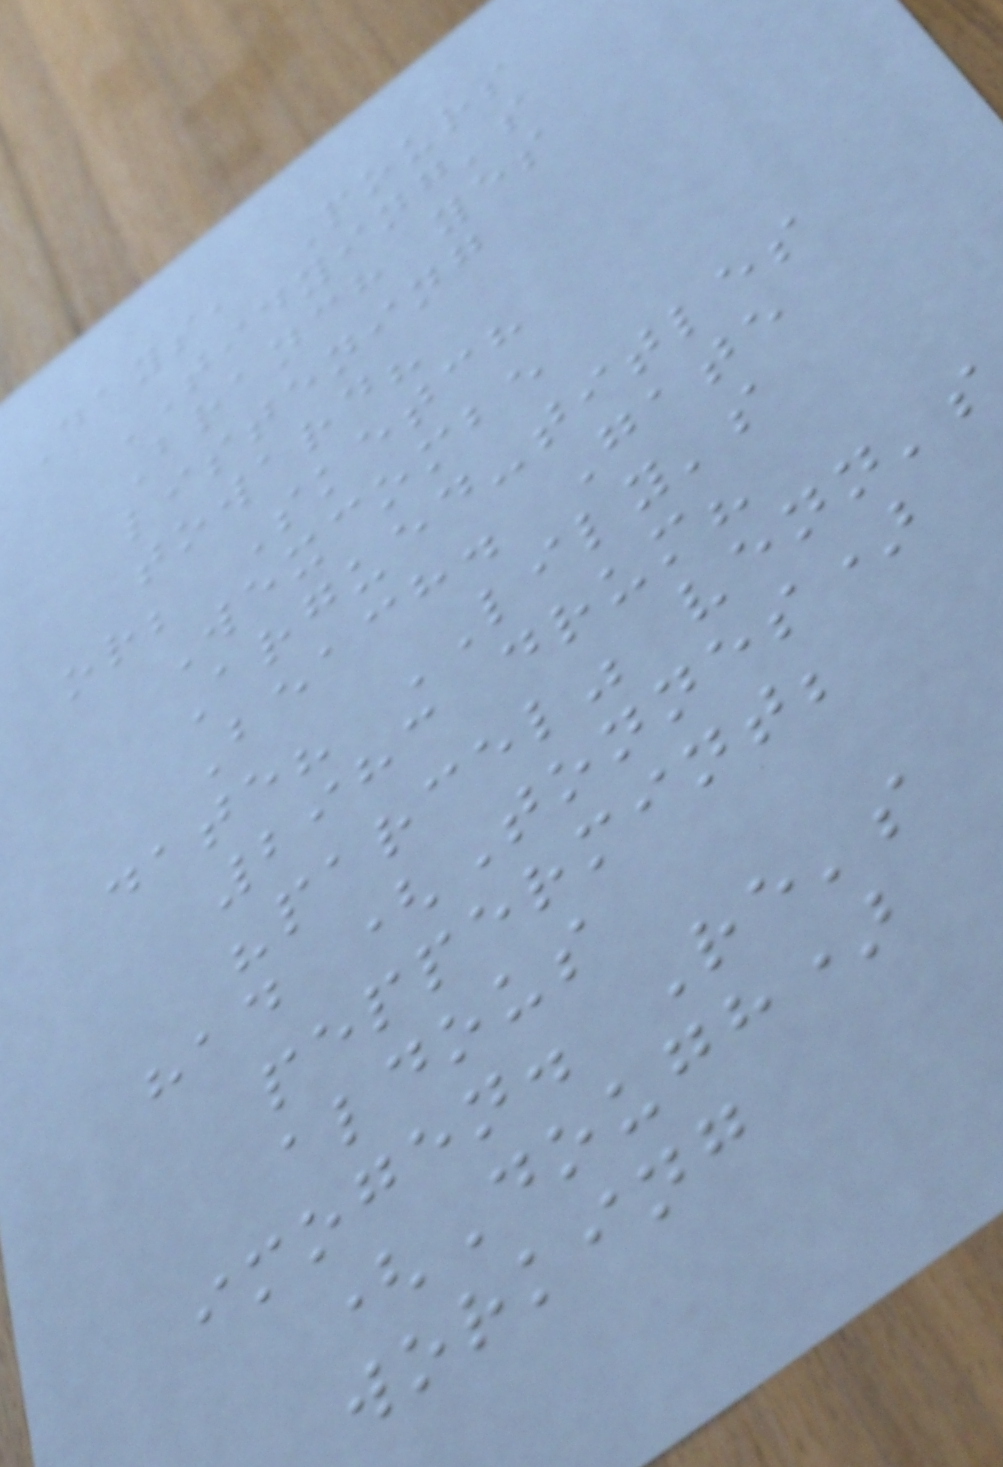Days, Pours
TIDYING's
Branch yes
listening
toward?
or; Sketch
Wexcombe
Argued-titles
Beach. Gate
date? LILY's
2983 drum?
"parcel" venn's
had (Tonnes)
peppermint;
aldous
imogen. Re's
(Dough)
working
